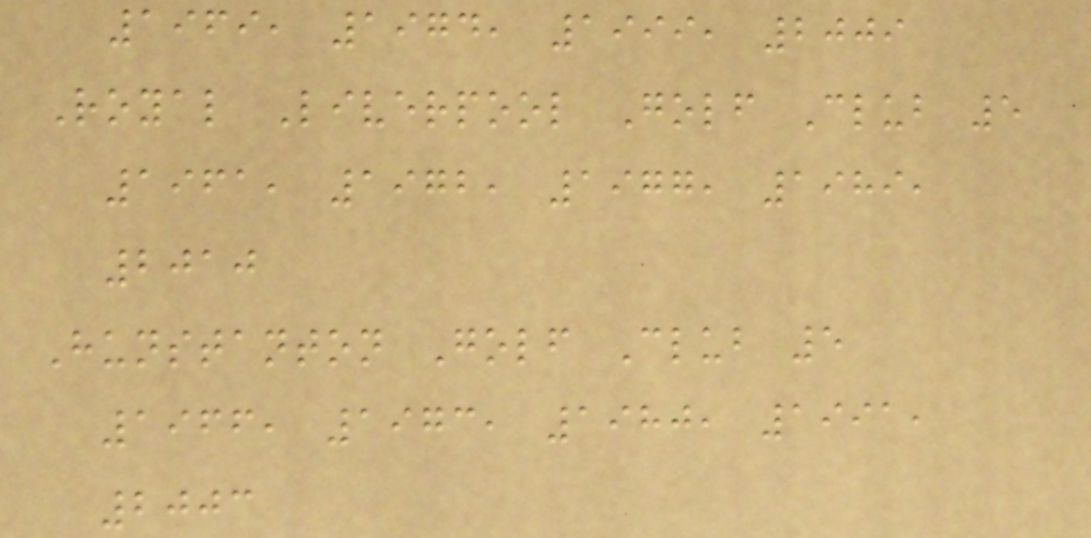1969, 1974, 1999, 2009
Royal Liverpool Golf Club 5
1961, 1972, 1977, 1989,
2010
Hunstanton Golf Club 5
1966, 1973, 1980, 1991,
2003
